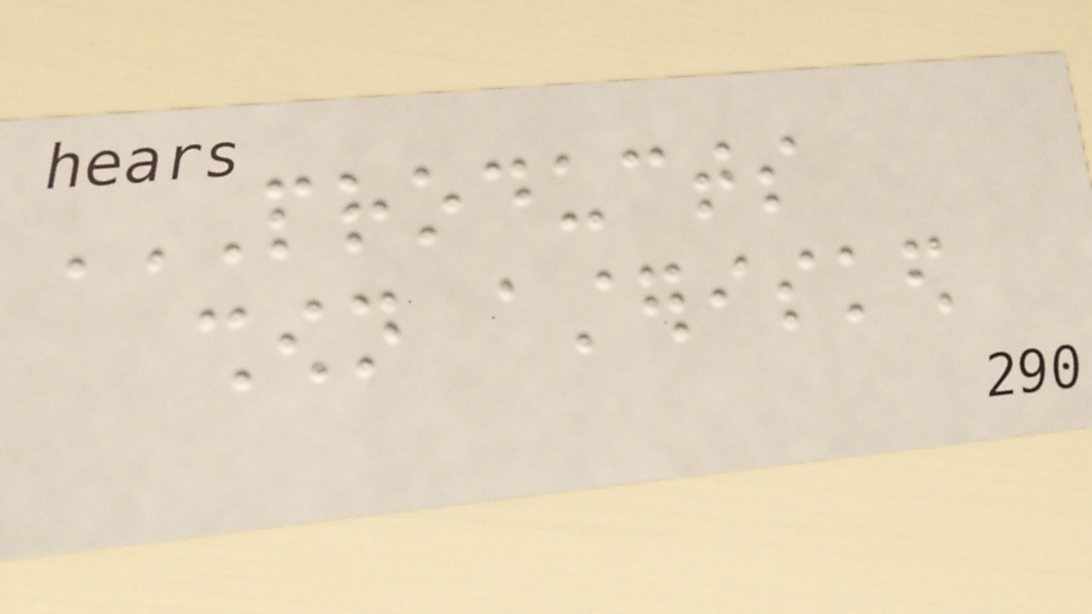PRODUCTS
SHOWN ASTERISKED
